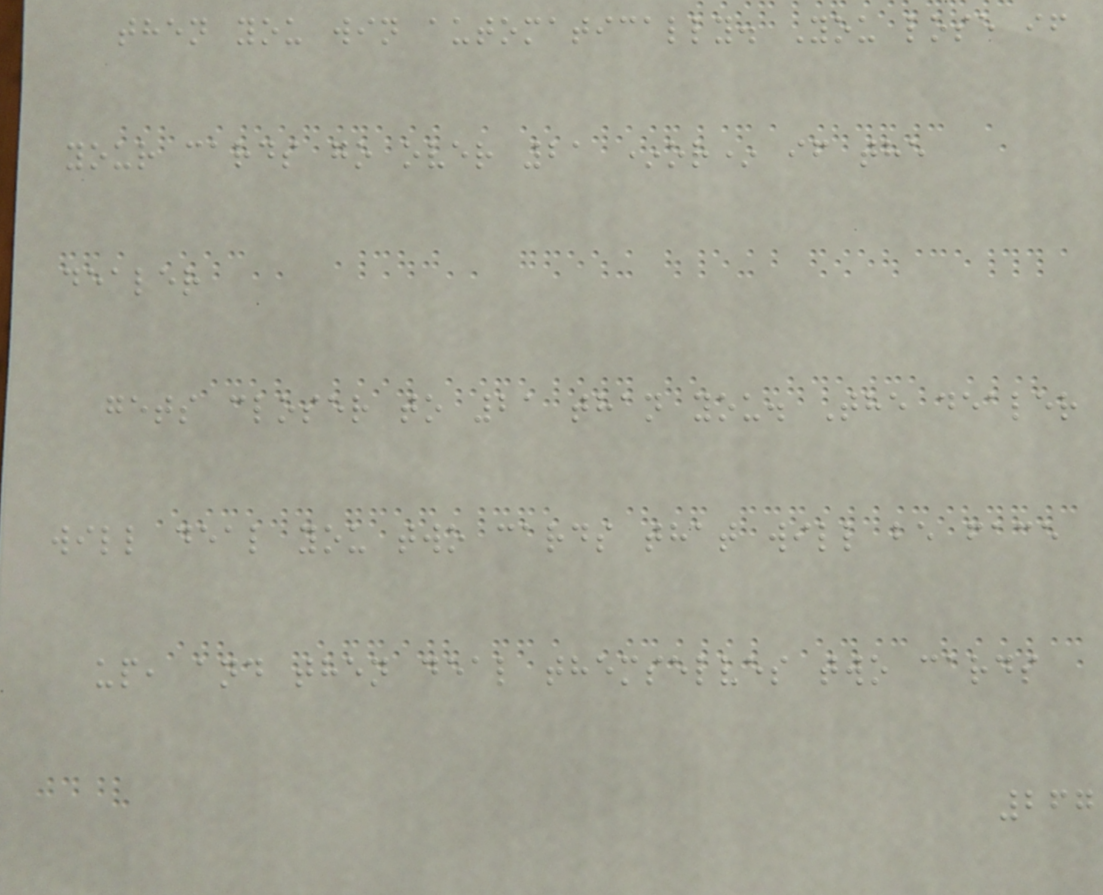then you win automatically. You lose if
your cards go over 21 *or* if the
dealer
gets closer to 21 than you. The dealer
will deal you two cards that will be face
up, and then deal themselves two cards
267
